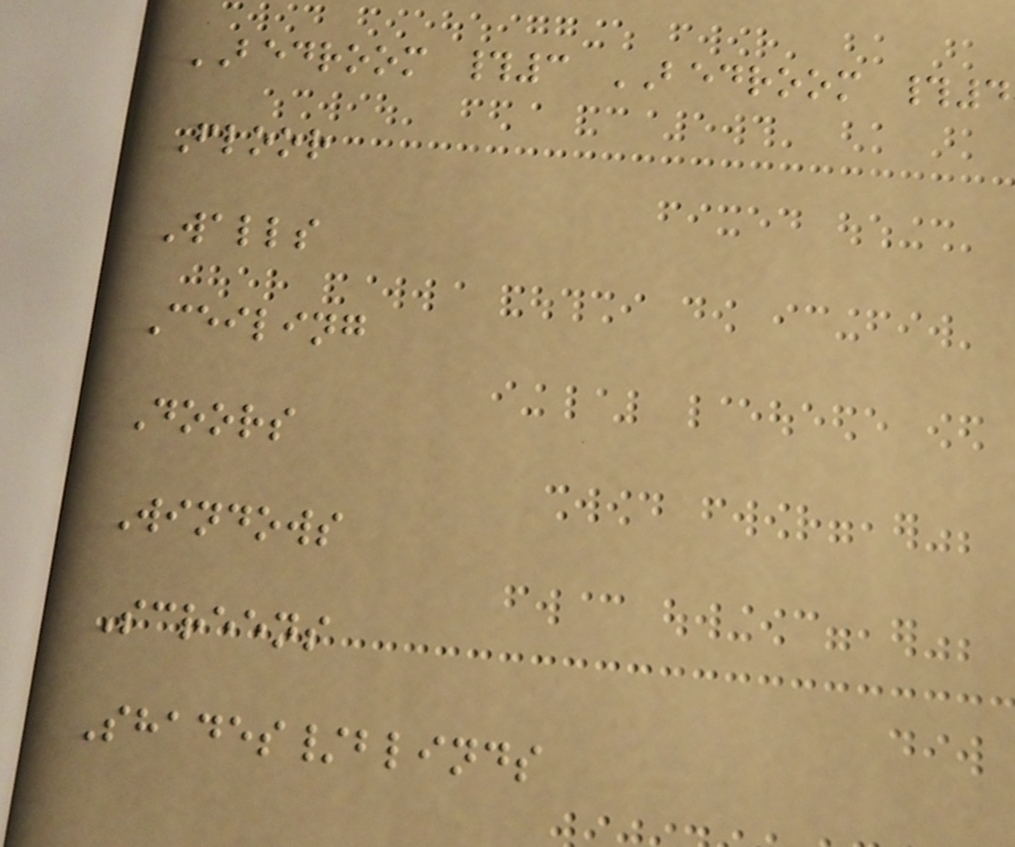BEDROOM #3 BEDROOM #4
Floor
Walls
Ceiling
Doors
Windows
Screens
Shades/blinds
